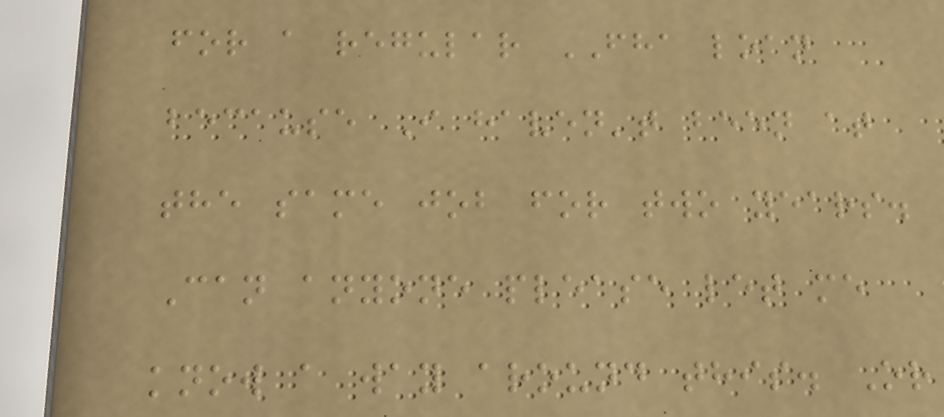for a regular FHA loan
because I haven't been at
the same job for two years.
Can anyone please let me
know a way around this. Or
